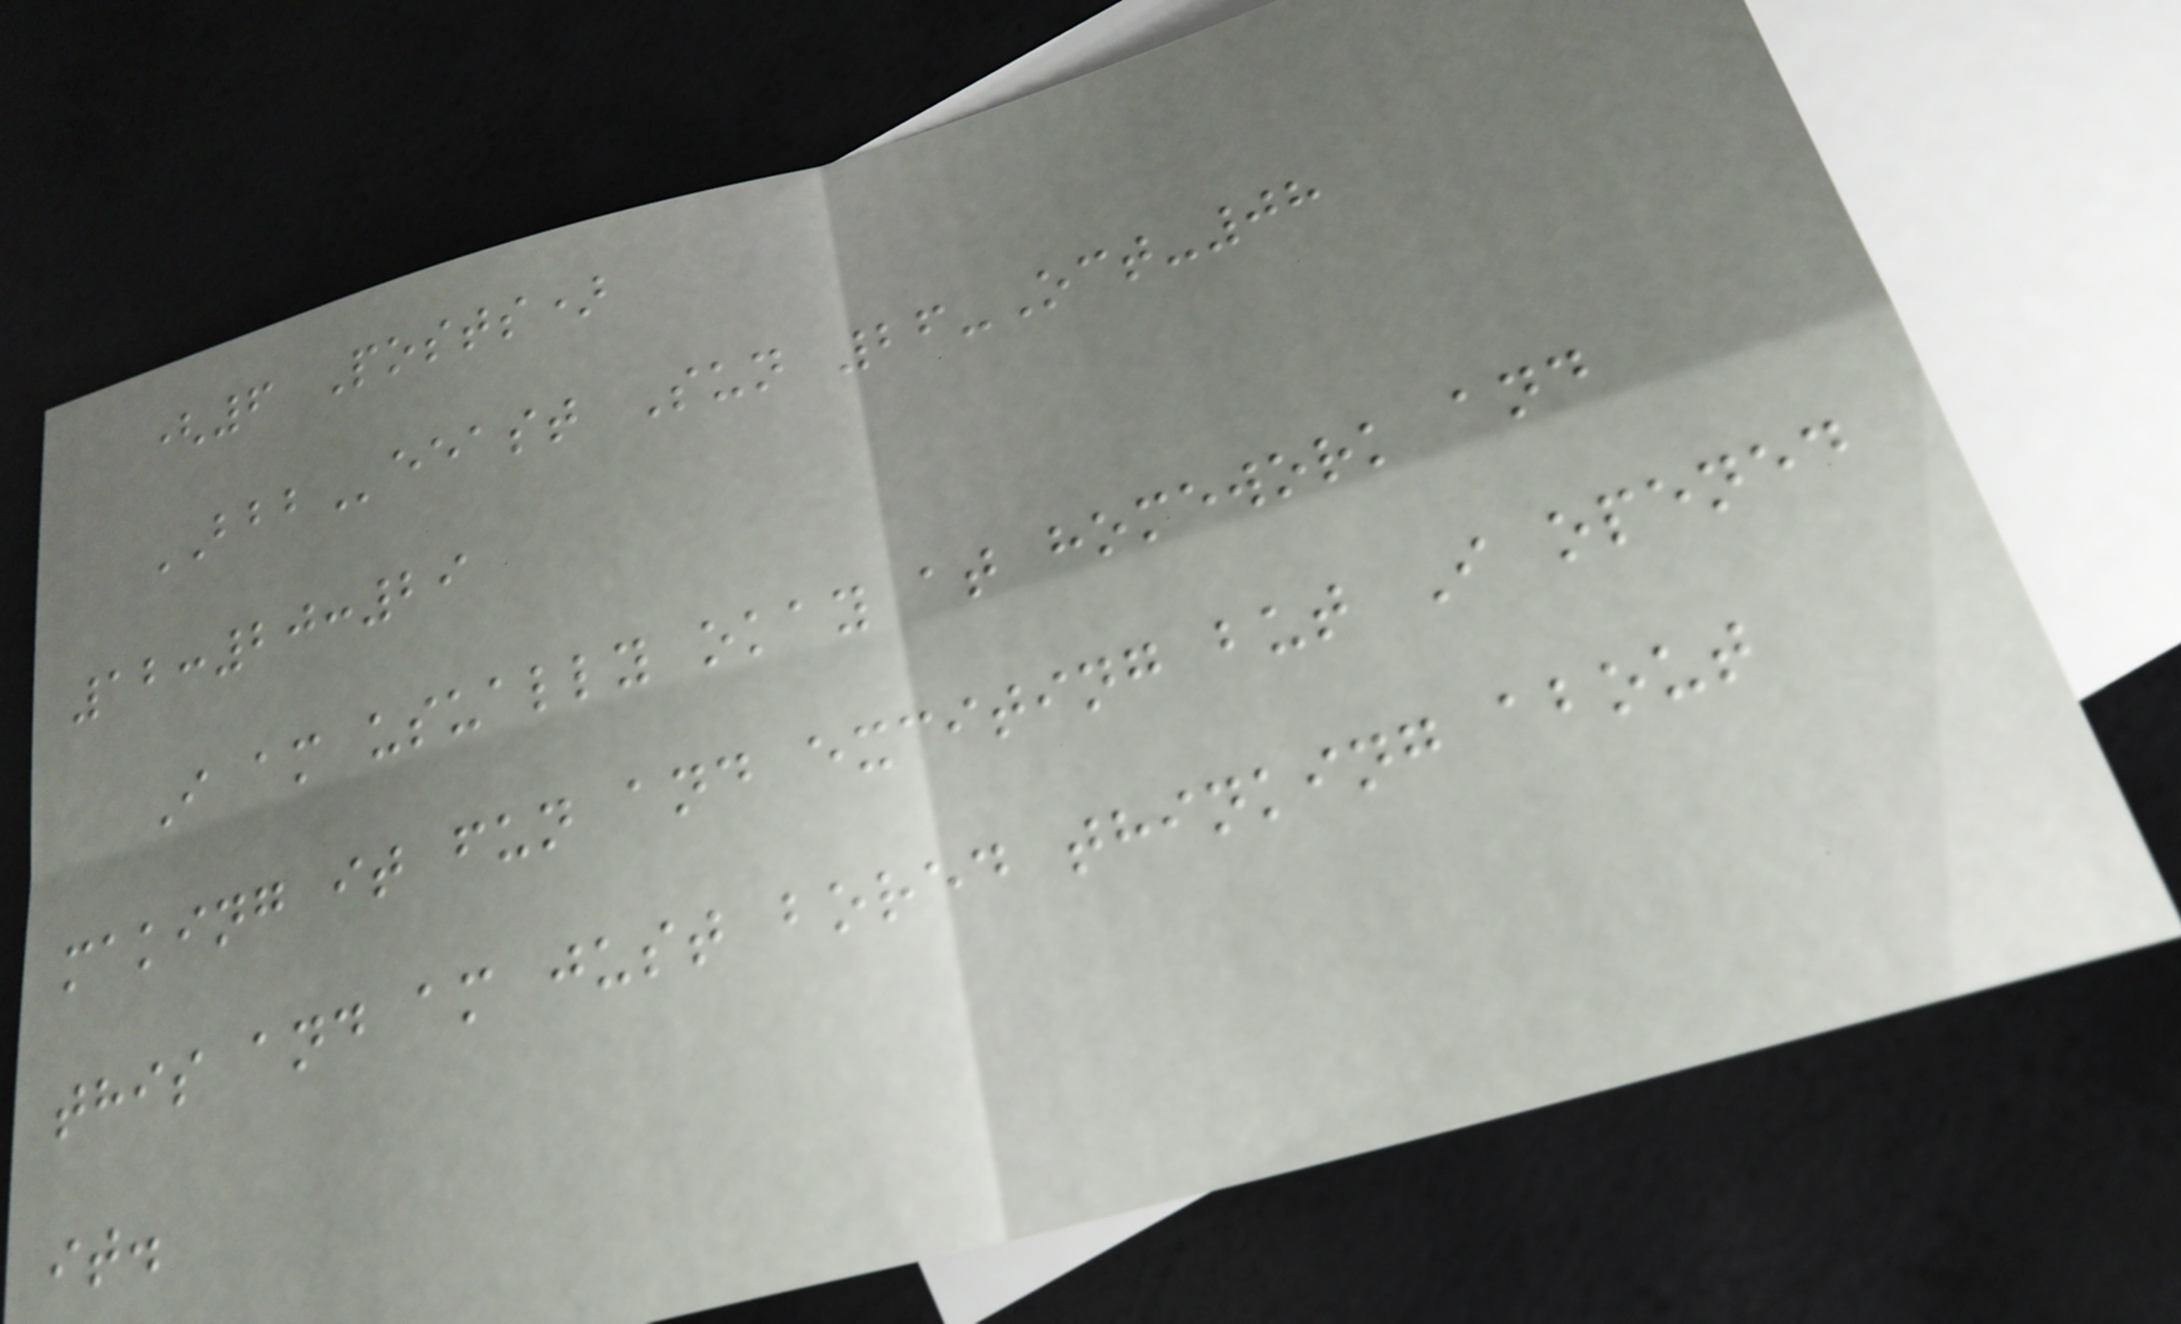(6 Posts)
BBBeeast Sun 26-Oct-08
12:20:29
I am usually okay at homework and
making it fun and exciting but I opened
this and am just bored thinking about
it.
